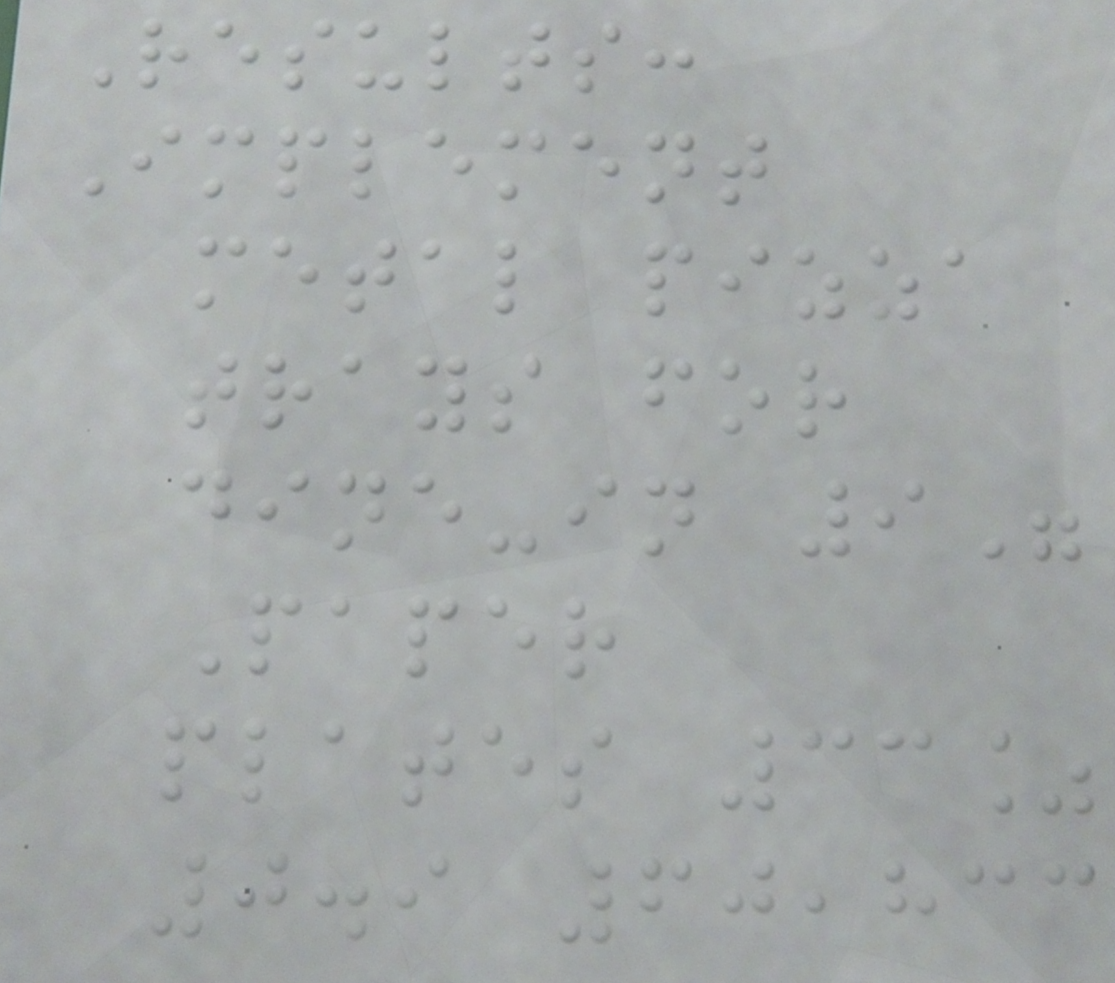Results:
Implement
metal pizza
trays for
dine-in 9"
Paper
plates 33%
0.9 60,833
